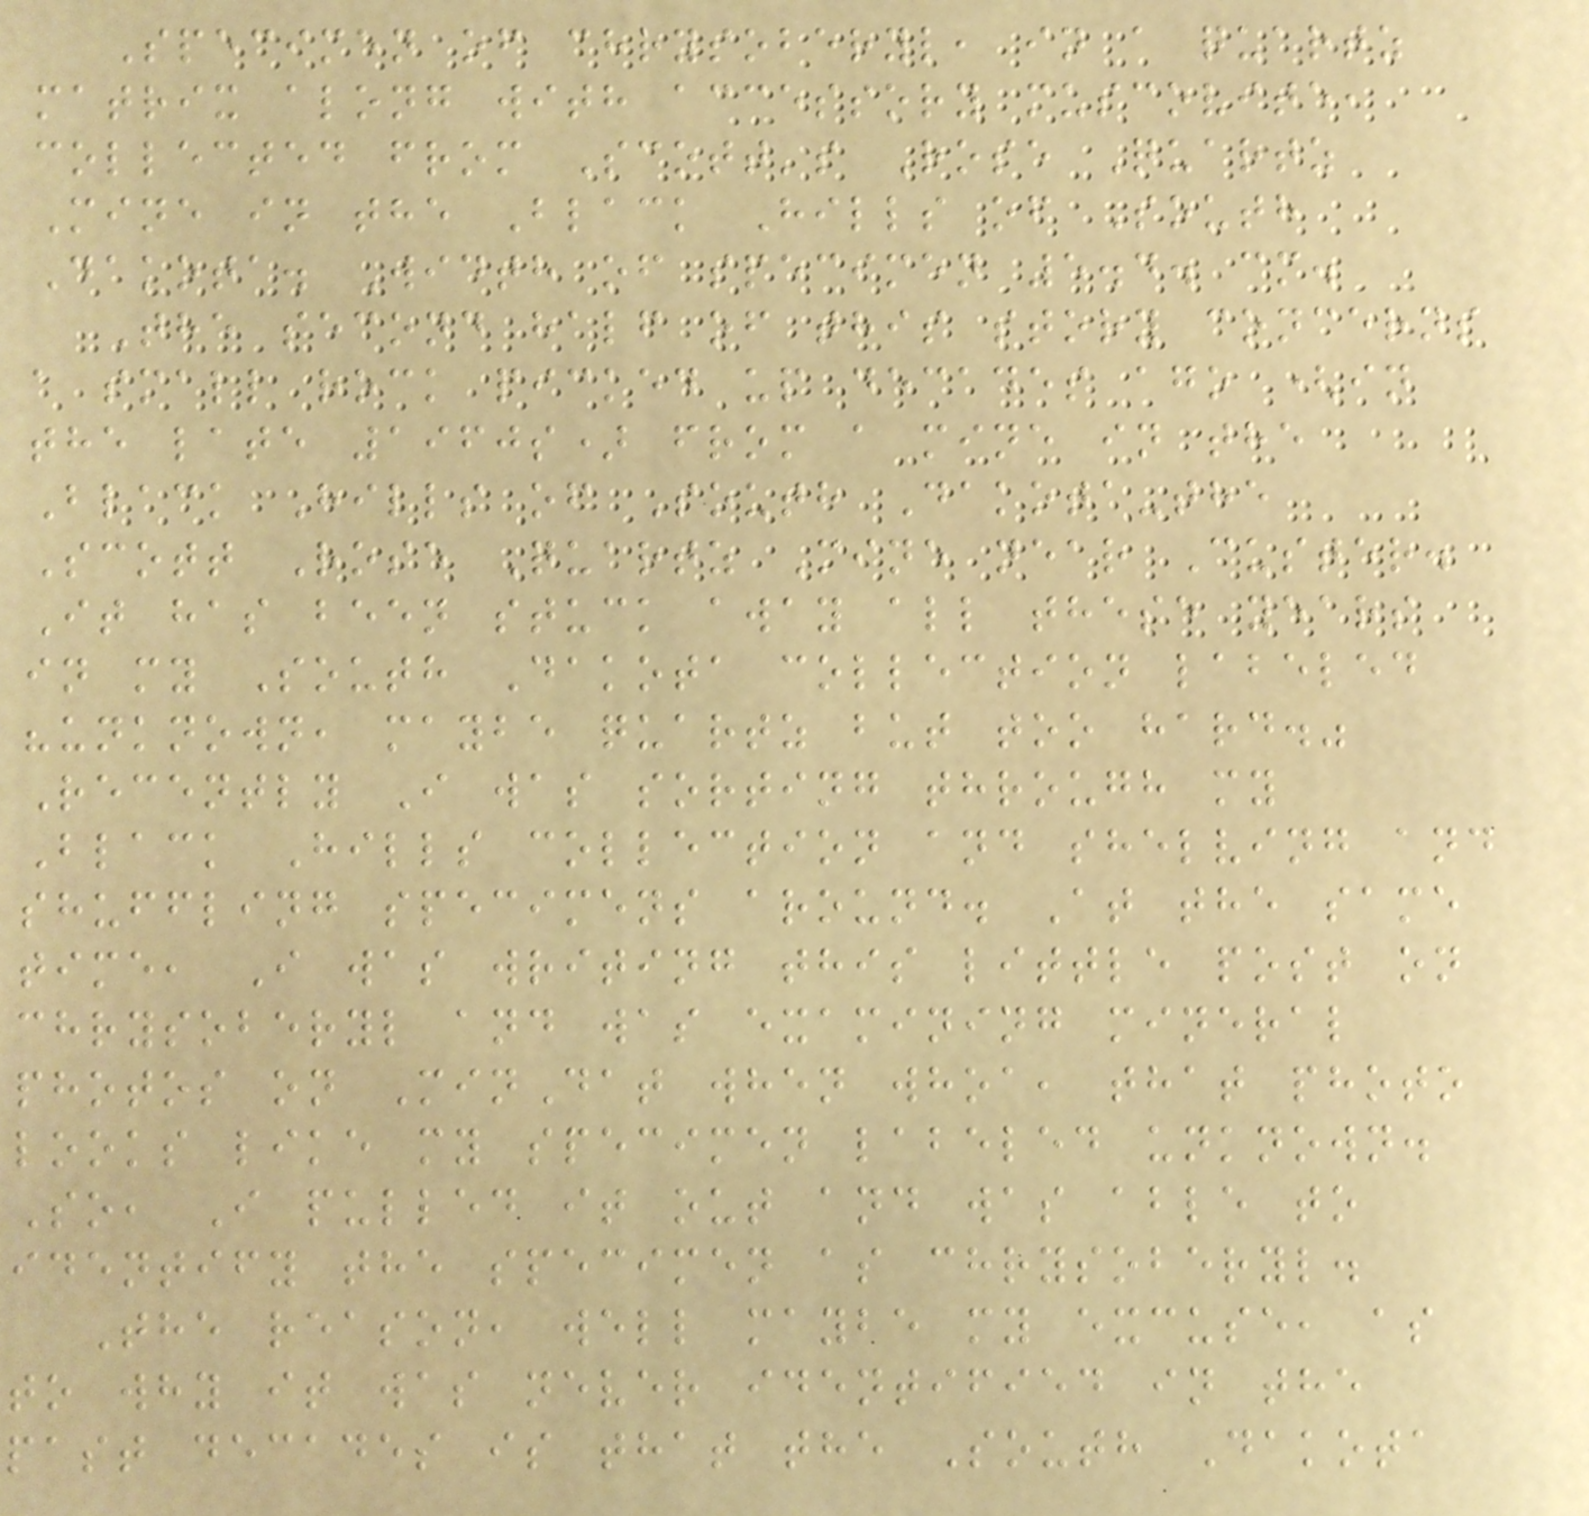Specimen of chrysoberyl, in a quartz
matrix along with accessory muscovite,
collected from Scott's Rose Quartz
Mine in the Black Hills of South
Dakota. Width of specimen 5.4. cm.
The second half of this story concerns
a small rock picked up decades ago (in
the late 1960s) from a mine in the
Black Hills of South Dakota-the
Scott Rose Quartz Mine near Custer.
It has been stuck away all these years
in my South Dakota collection labeled
"unknown, maybe quartz but too hard."
Recently I was sorting through my
Black Hills collection and shelving and
shuffling specimens around. At the same
time, I was writing this little post on
chrysoberyl and was examining mineral
photos on MinDat when whoa, that photo
looks like my specimen labeled unknown.
So, I pulled it out and was able to
identify the specimen as chrysoberyl.
The reason, well maybe my excuse, as
to why it was never identified in the
past decades is that the South Dakota
